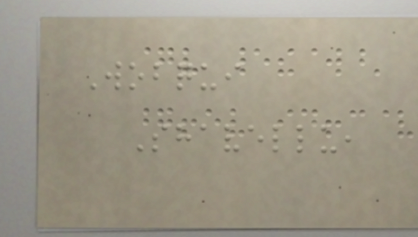Wobqui
Shavellu,
